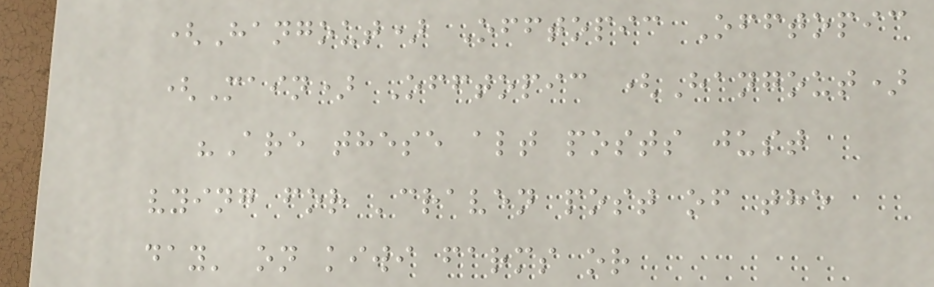(Hangout) Offtopic Offtopic
(Main) Offtopic (Hangout)
"Are these alt posts just
vying for 'craven post of the
day' on kiwi farms or
